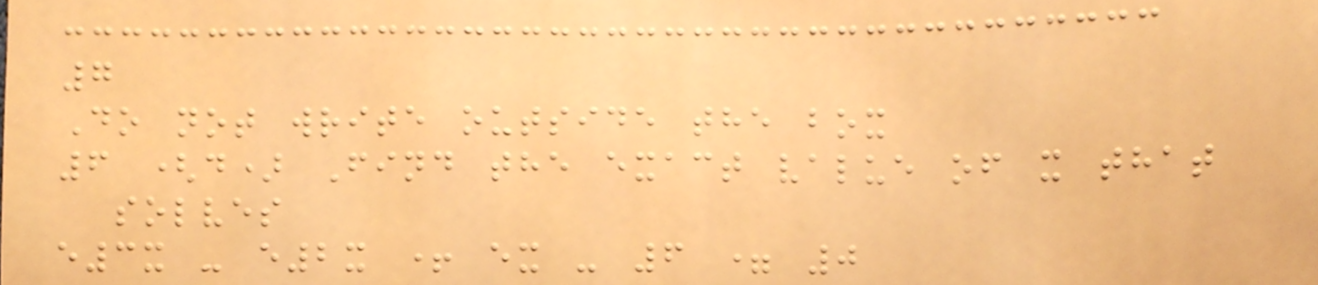7
Do not write outside the box
6 (d) Find the exact value of x that
solves
e3x - e2x + ex - 6 = 0
